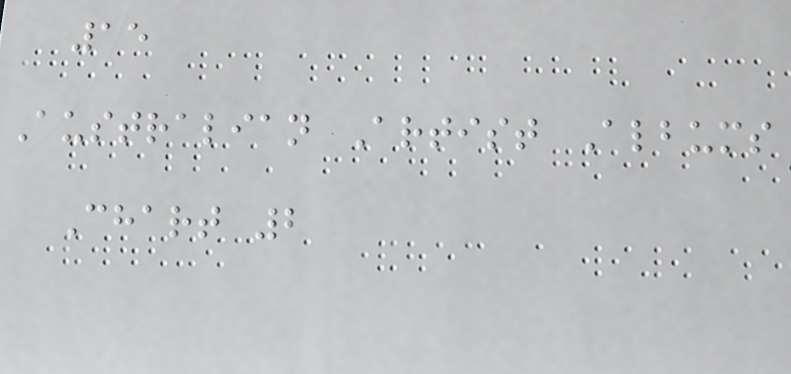15
Australian Artist Albums
Chart 2
